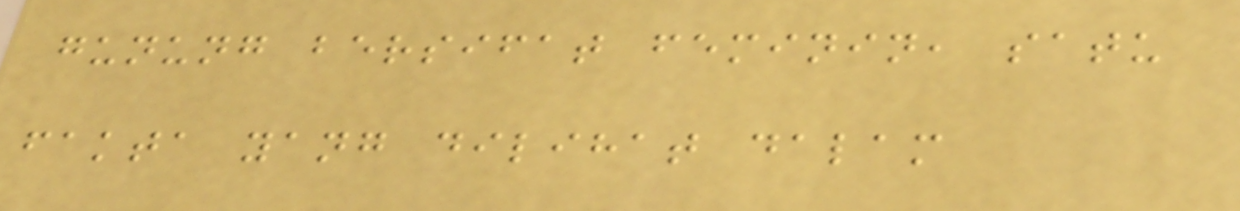gunung bersifat feminin, satu
fakta yang dilihat dalam
